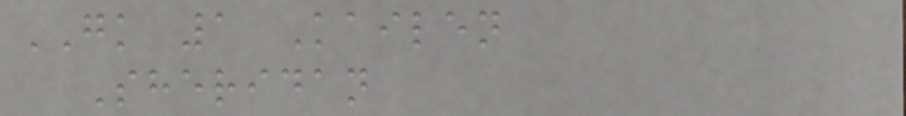GK 1 Kailen
Sheridan
